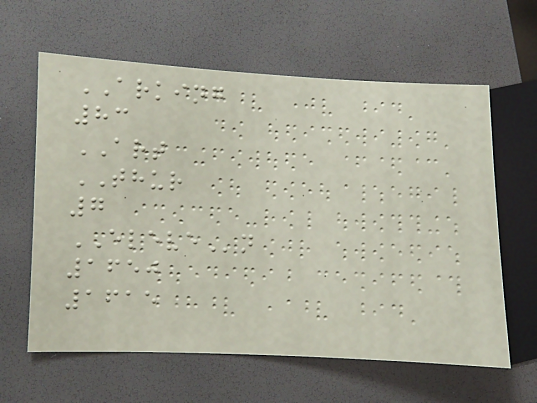ARKING
83
ART
THUR
7
ELEVEn
1650
1615
